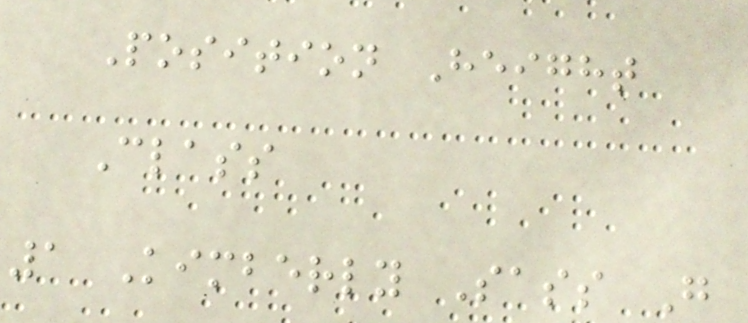Position Height
Class
1 Kimberly Sass G
